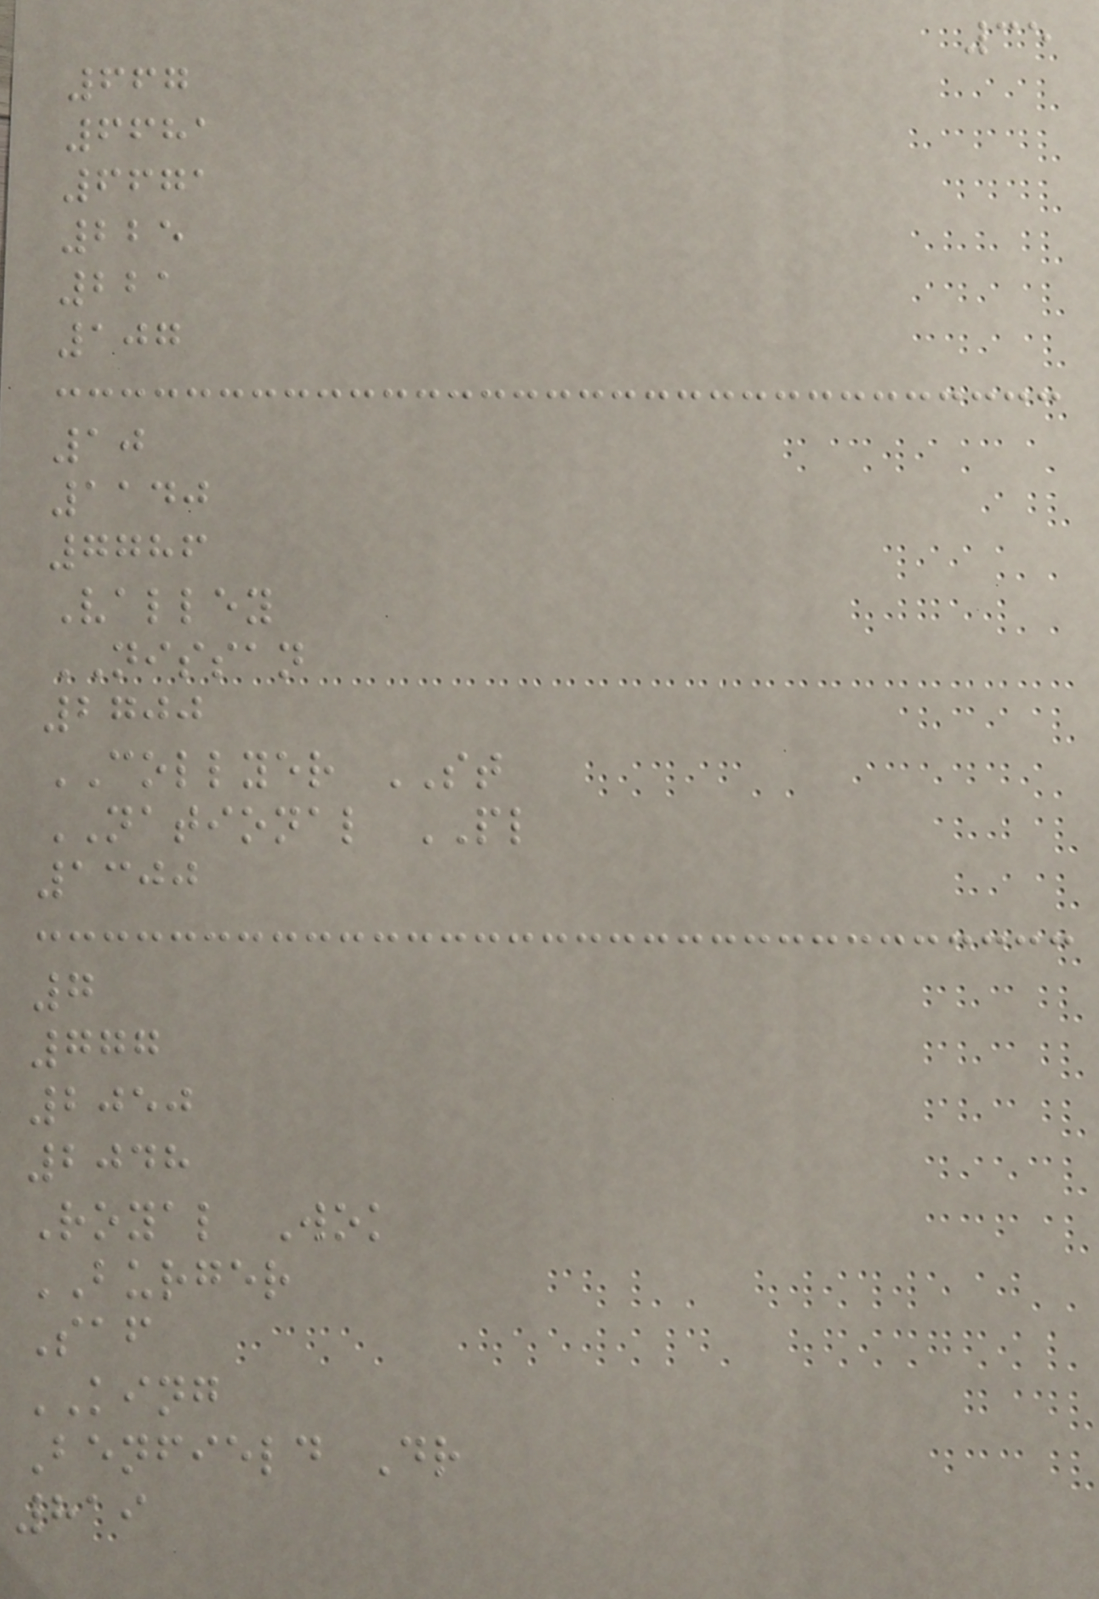35
667
6681
6671
225
221
107
10
1140
7786
Valley
NISSAN
2700
COLLYER ST
NATIONAL PL
1300
7
777
2050
2048
Royal Wok
BURGER
Saf
KING
Benfield Dr
819
